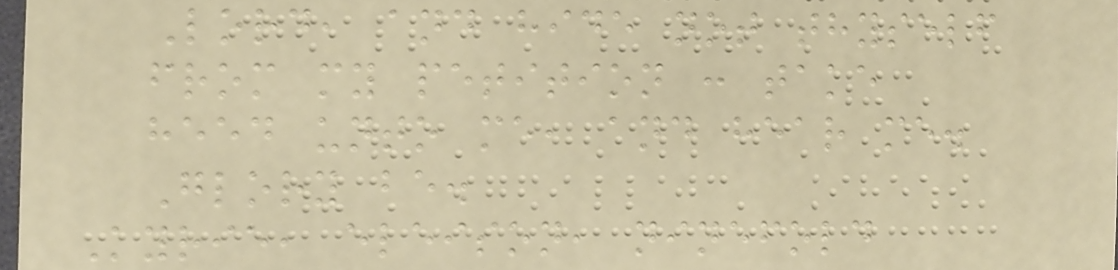Lord, and hide not thyself
from my petition : take
heed unto me, and hear me.
Glory be.
Kyrie, eleison, ninefold
